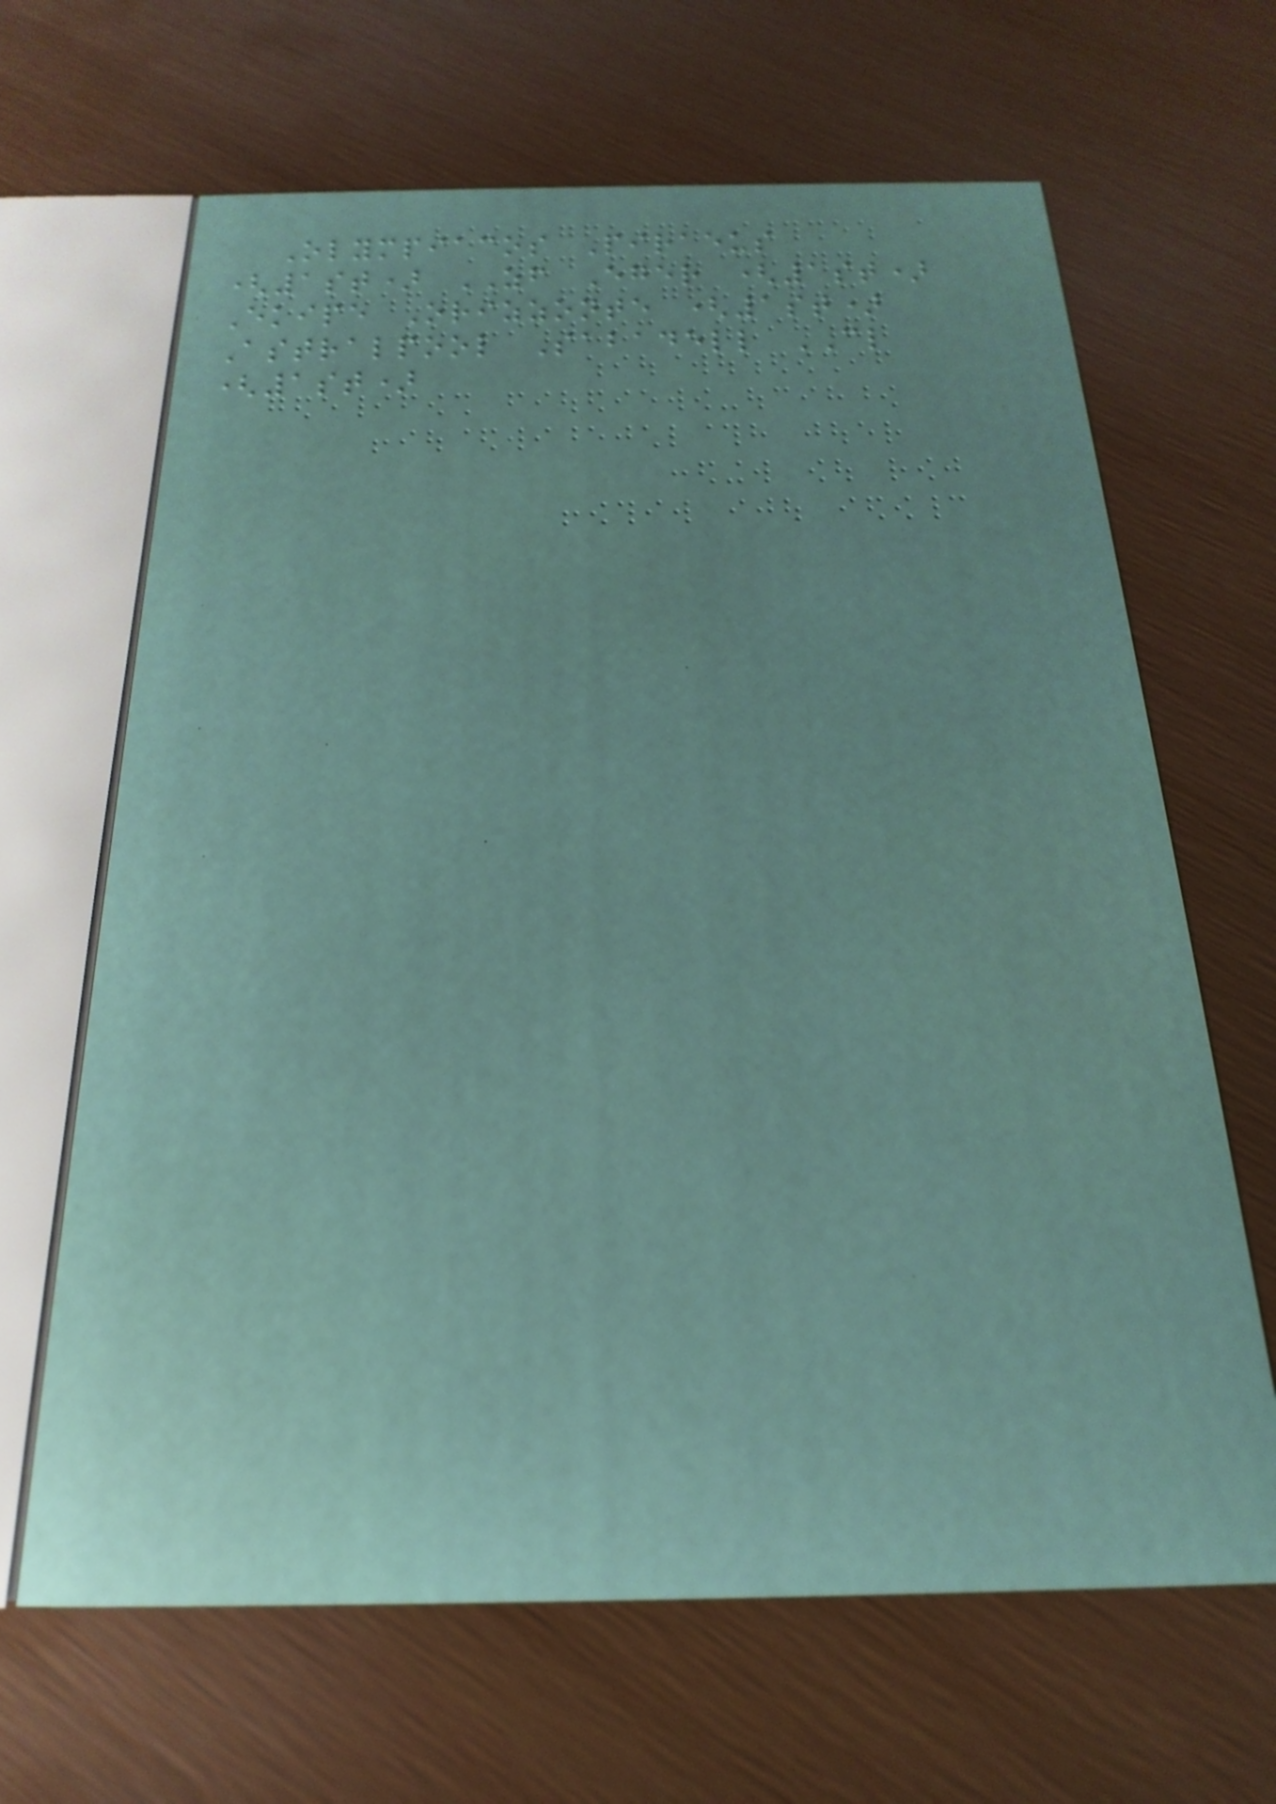Olympiacos Piraeus
(1st) ZF Eger (1st)
Ekipe Orizzonte (1st)
Astralpool Sabadell CL
(1st)
